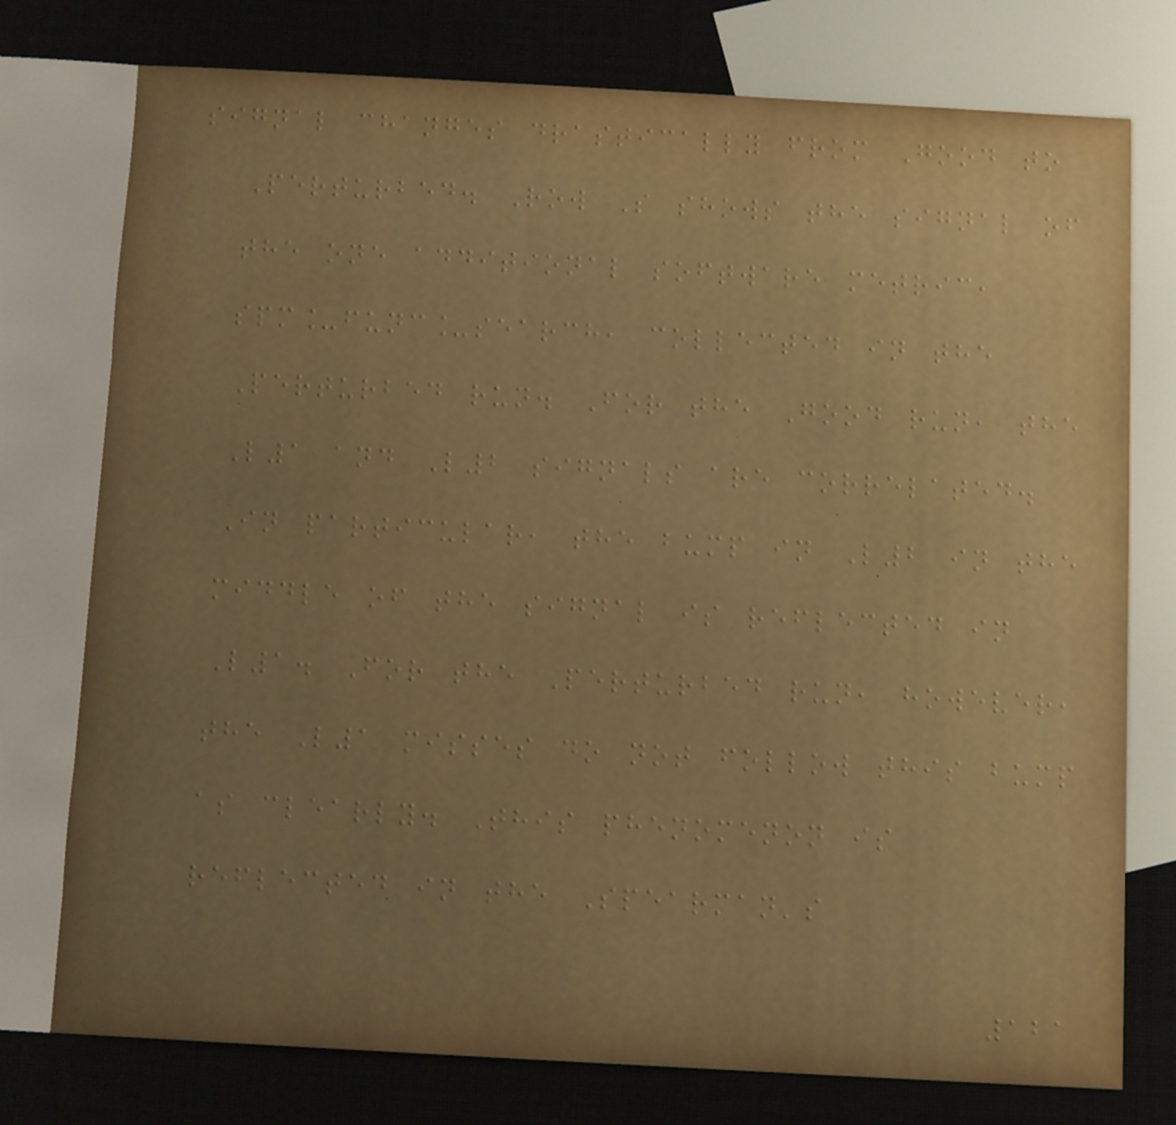signal changes drastically from Good to
Perturbed. Row S shows the signal of
the one additional software metric,
spm_func_search, collected in the
Perturbed run. For the Good run, the
L1 and L2 signals are correlated.
In particular, the bump in L2 in the
middle of the signal is reflected in
L1. For the Perturbed run, however,
the L1 misses do not follow this bump
as clearly. This phenomenon is
reflected in the Spearman's
121
